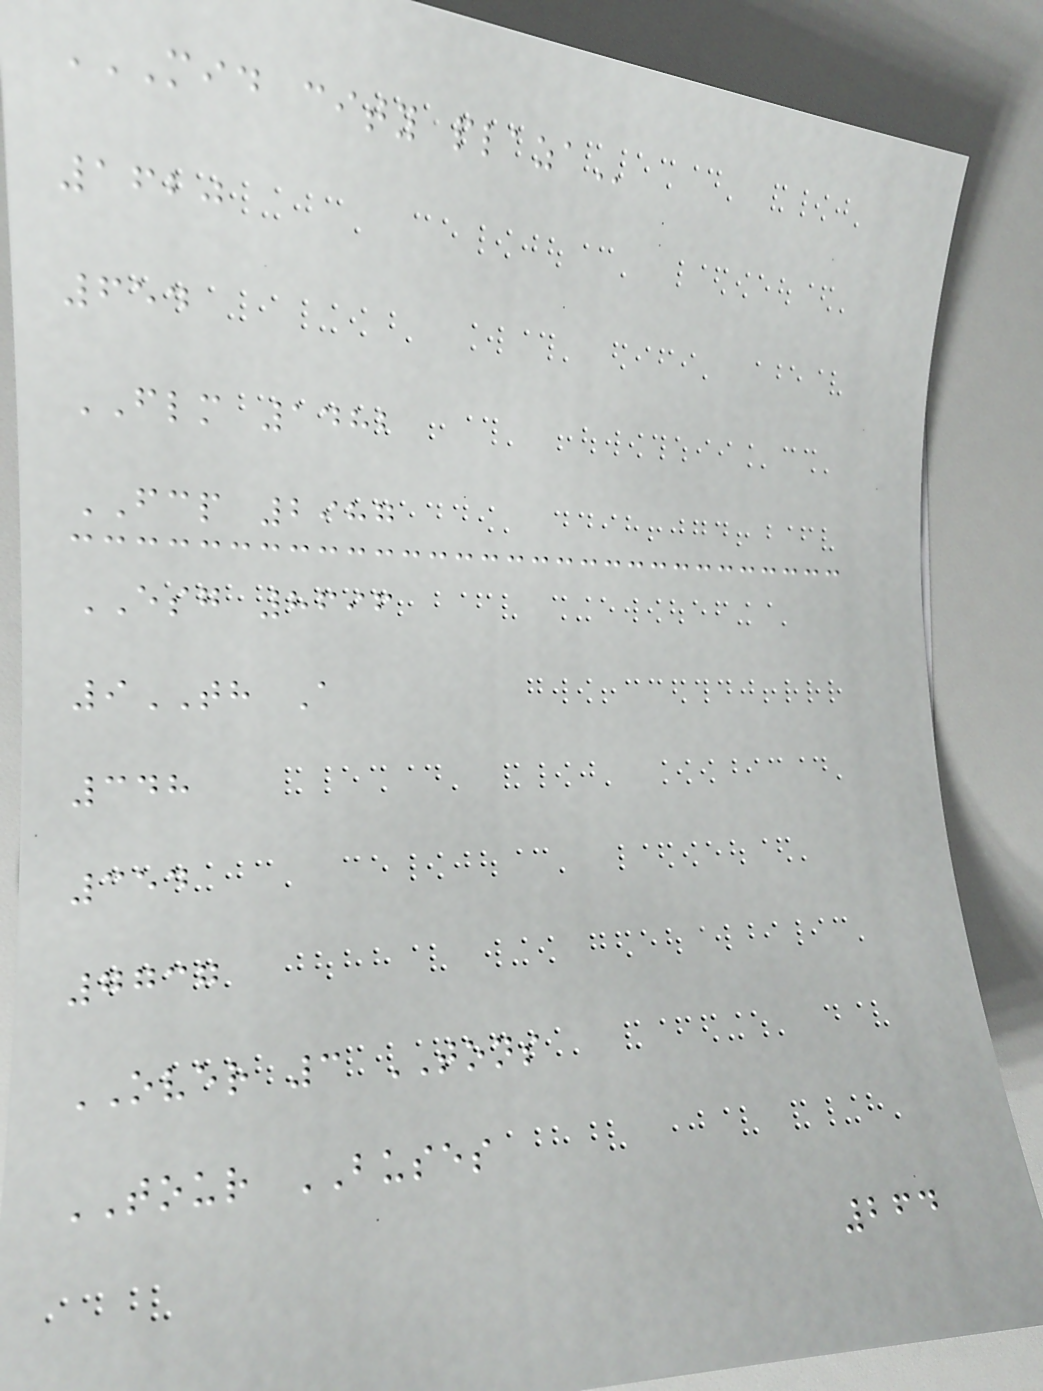MID CITY PLAZA
1620
654
FLM 1482
FCP 2987
ESG 8696
9TH A
348
354
7737
OVER 3 TONS
TOUR BUSES
264
